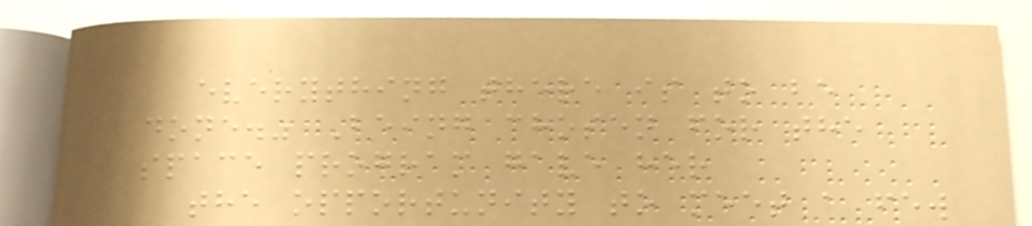everything there is to be
done." Being chosen for the
space program gave her
the opportunity to meet a few
